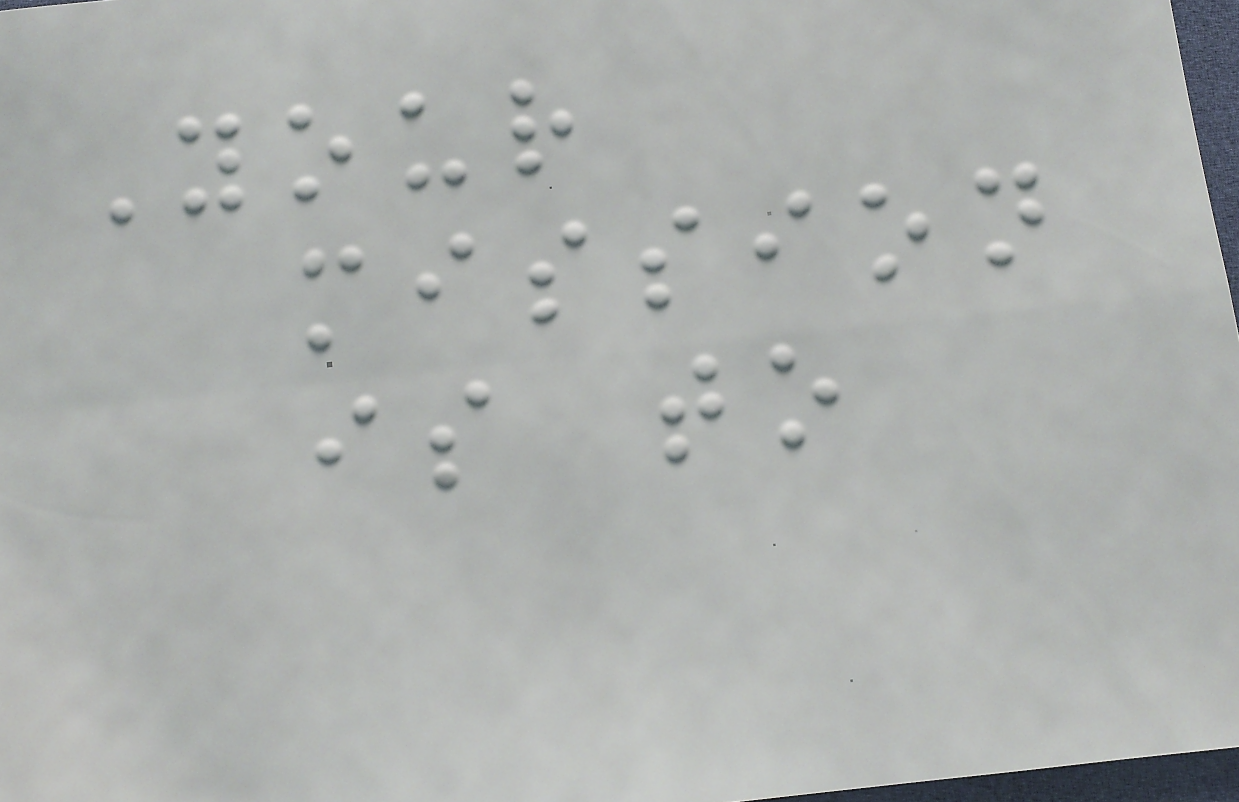Your
mission
is to
